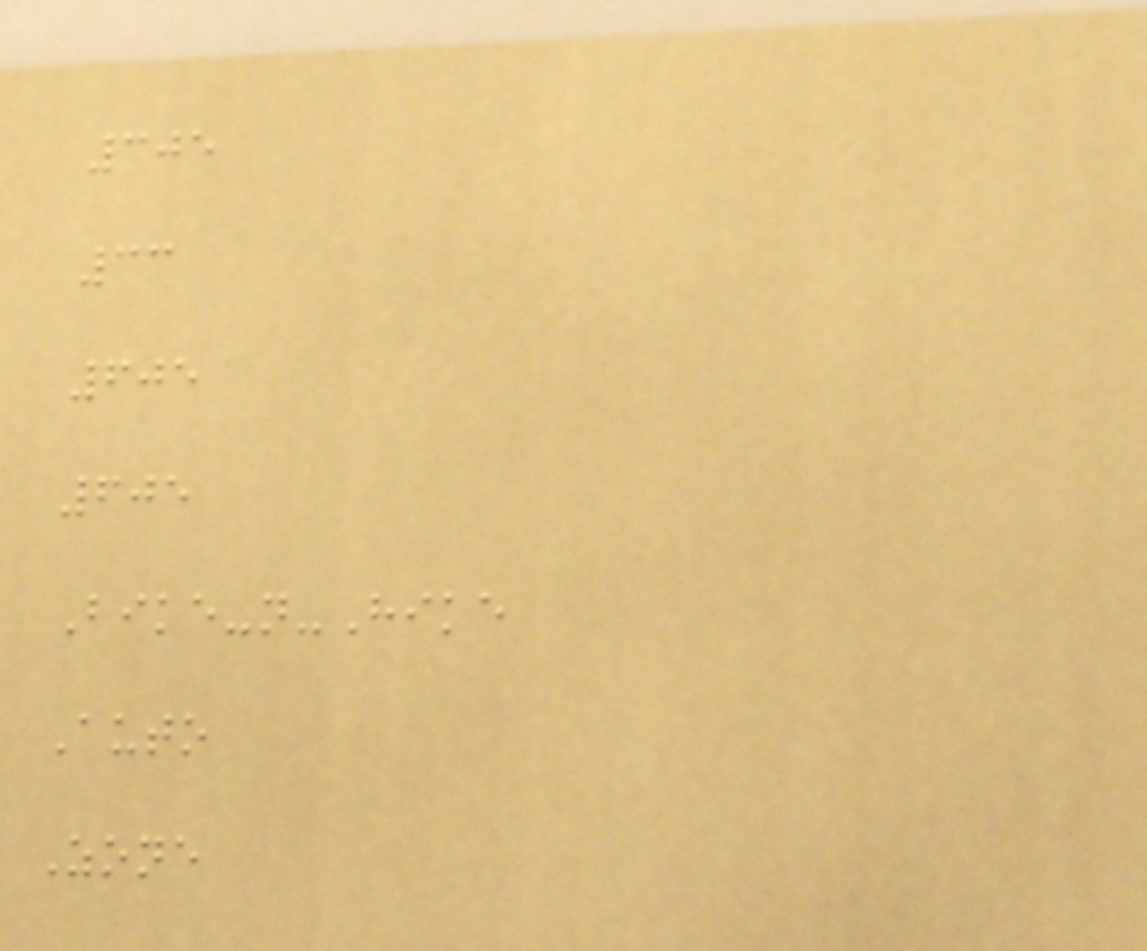305
33
605
605
Bike-n-Hike
Auto
Zone
